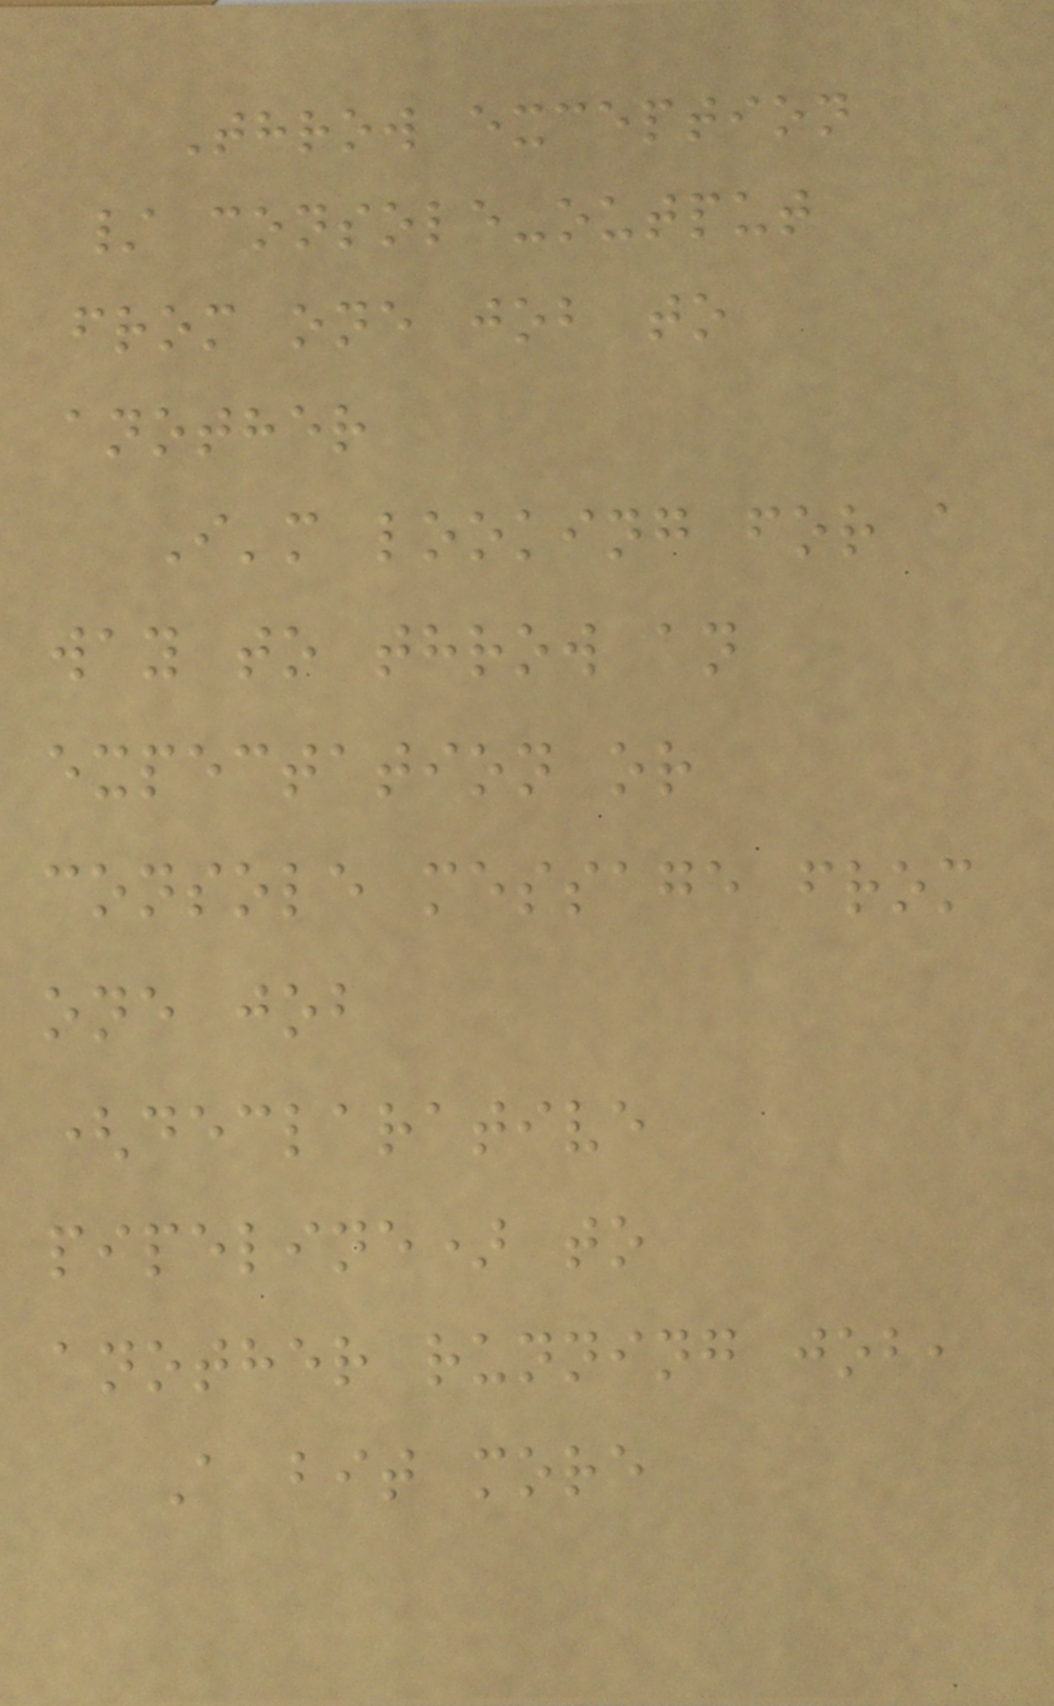Throw exception
/ console-output
from one job to
another
I'm looking for a
way to throw an
expectation or
console message from
one job
(declarative
pipeline) to
another running job,
A bit more
